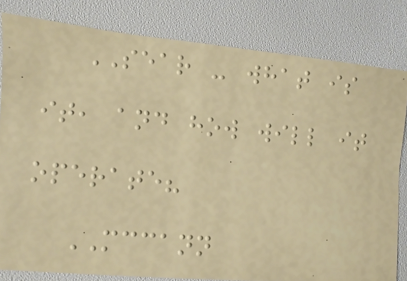SEAR - what is
it, and how will it
operate?
MCCANN
